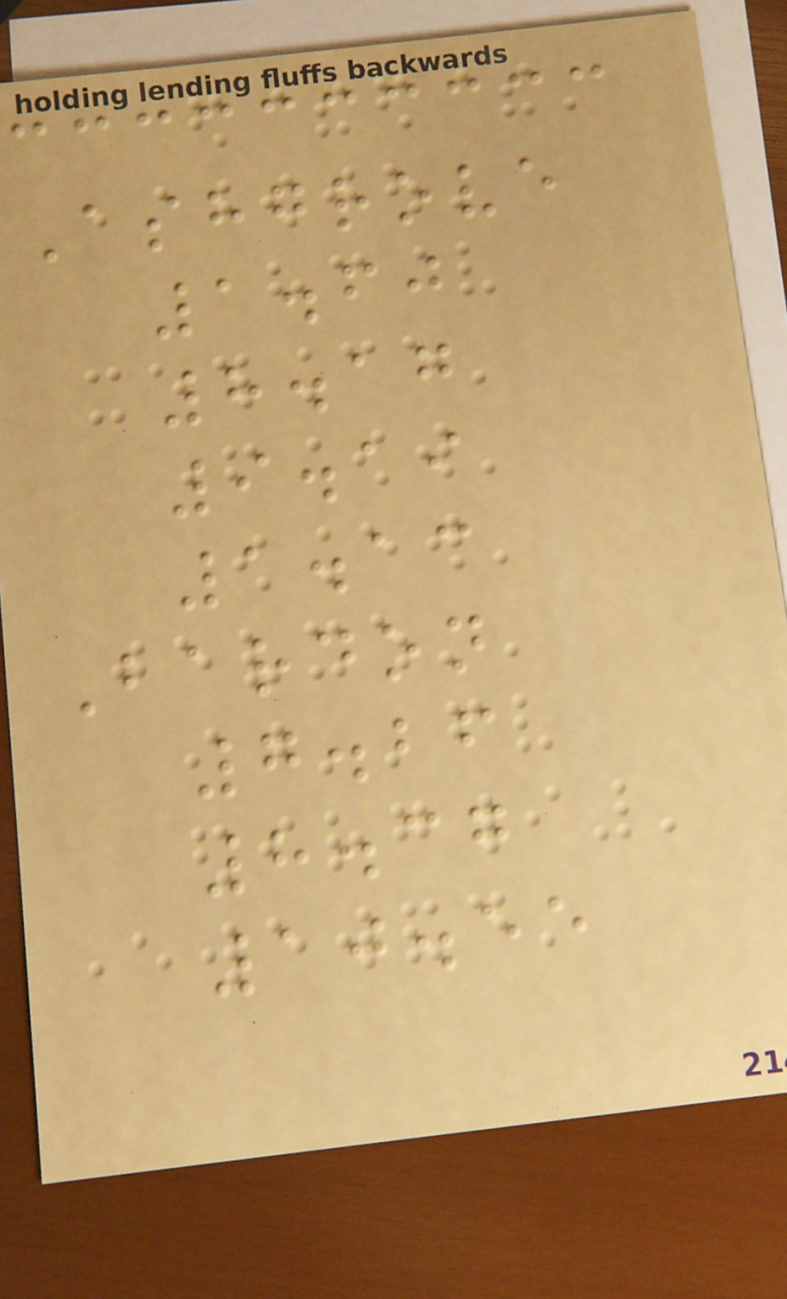Ashgrove
1.60
8.17
9.19
1.13
Bardon
7.26
8.37
10.55
